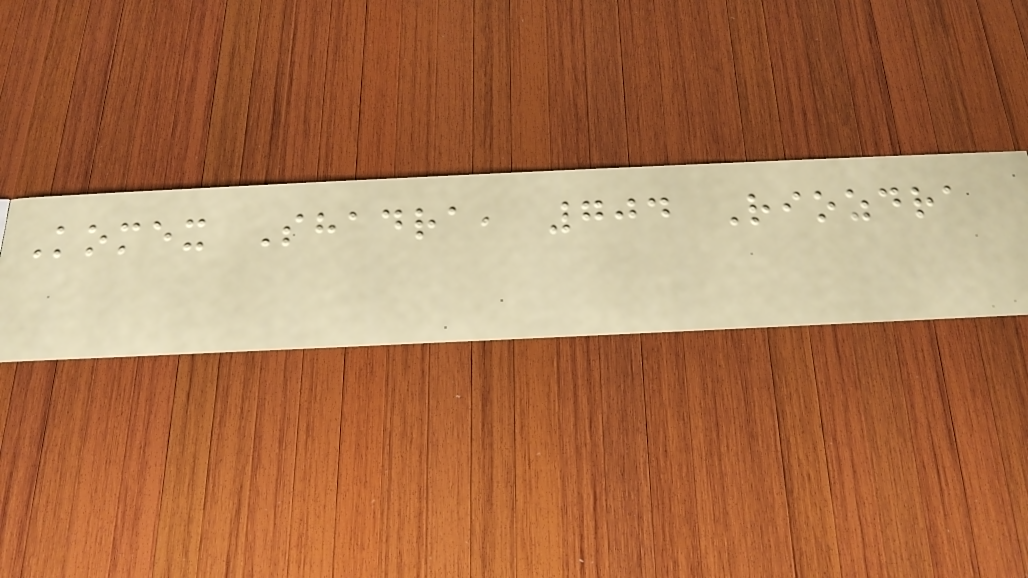Komex Shadra, 704 Riozdra
